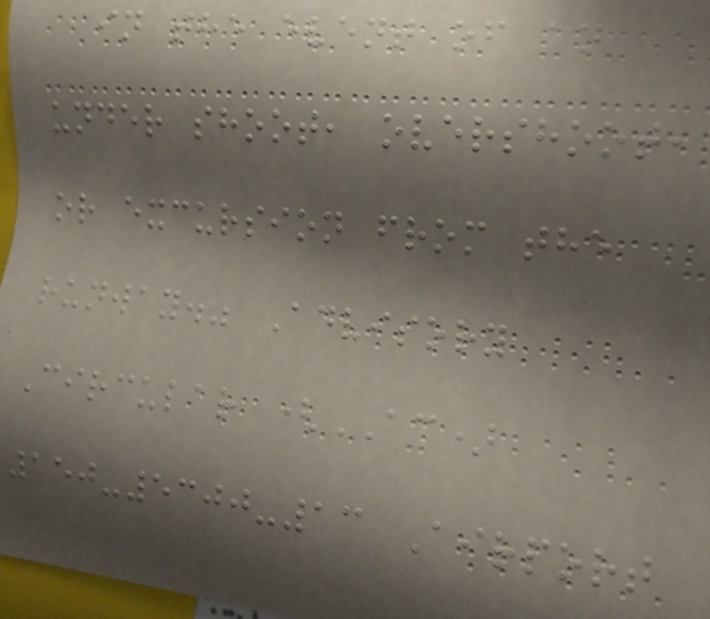in the event of an
under shoot, overshoot,
or excursion from the
runway." Advisory
Circular (AC)
150-5300-13 Airport
